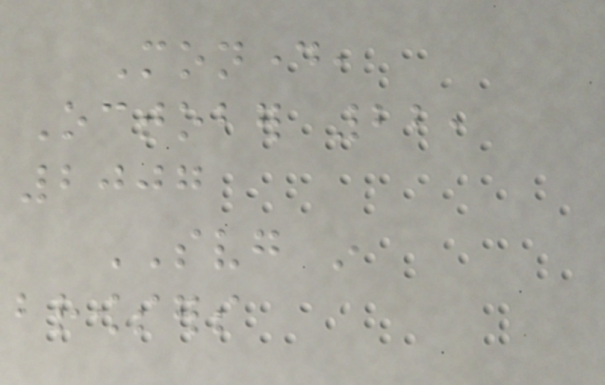Monday,
October 22,
2007
SVG in
browsers
